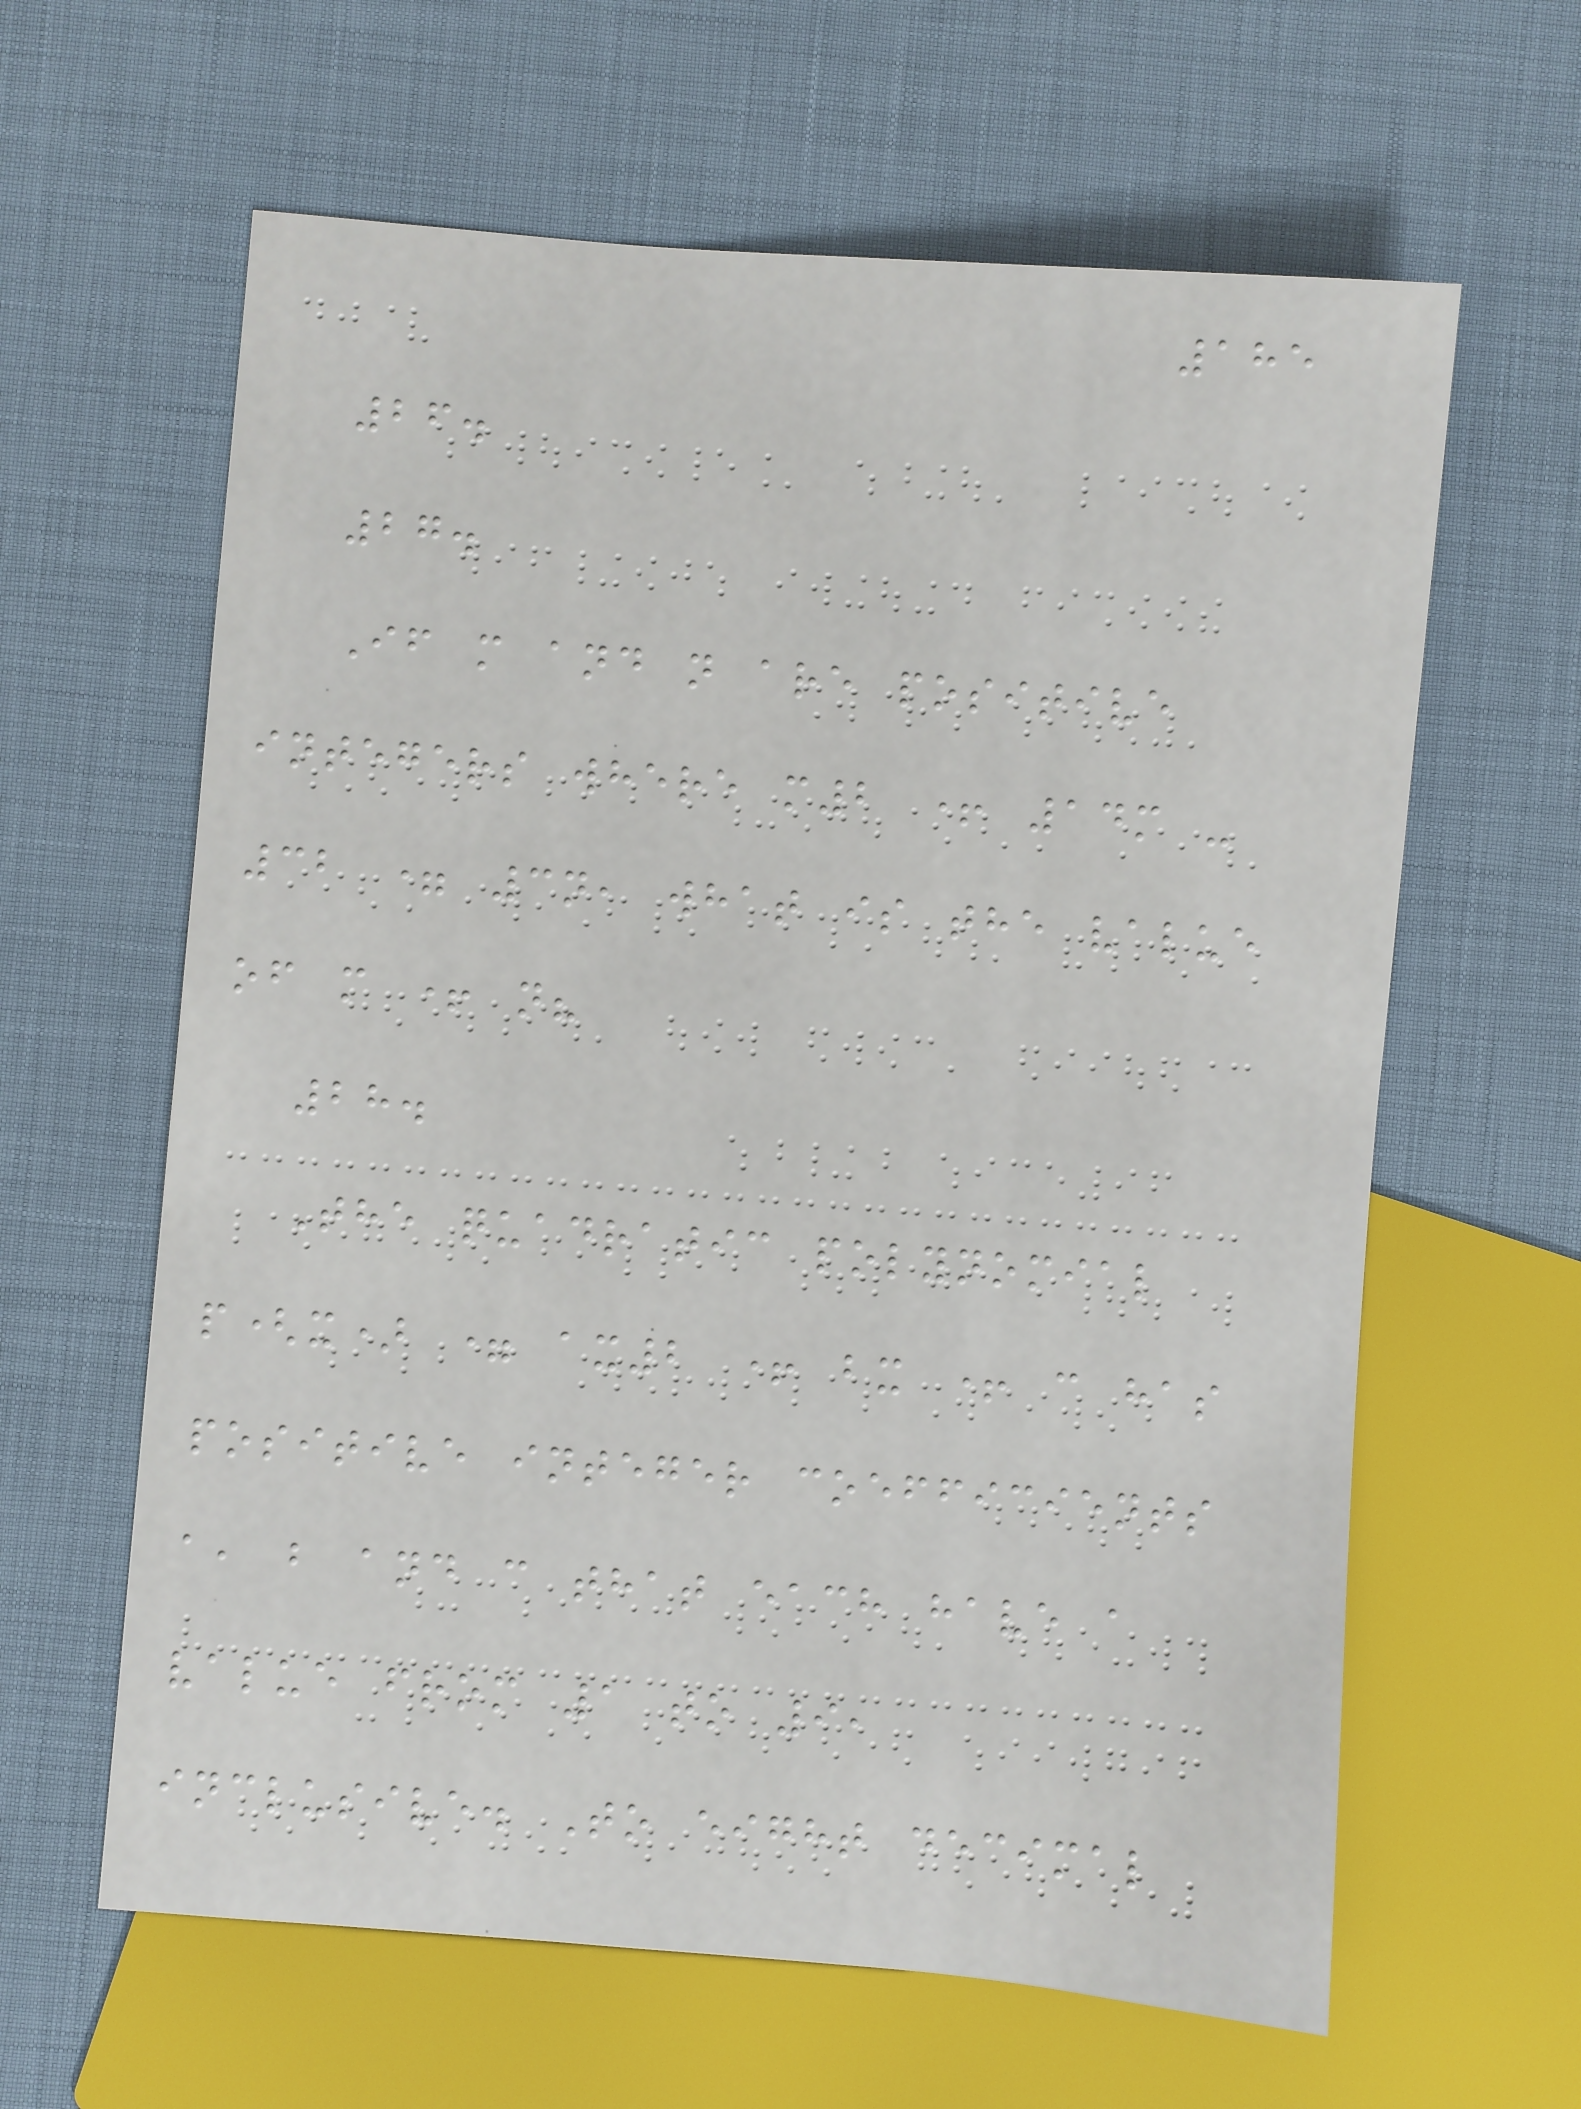185
26.
27.
If m and n are positive
integers where m2 + 14m -
32 = 3n, what is the value
of m + n?
28.
The quadratic polynomial
p(x) = ax2 + bx + c has
positive integer coefficients
a, b and c that each have a
value from 1 to 9,
inclusive. To eight decimal
